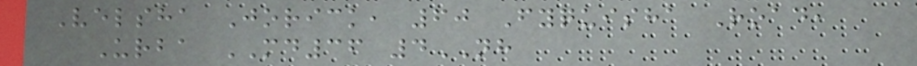Velsha Jorick, 60 Fyquisha Road,
Urba MD36 4NH
